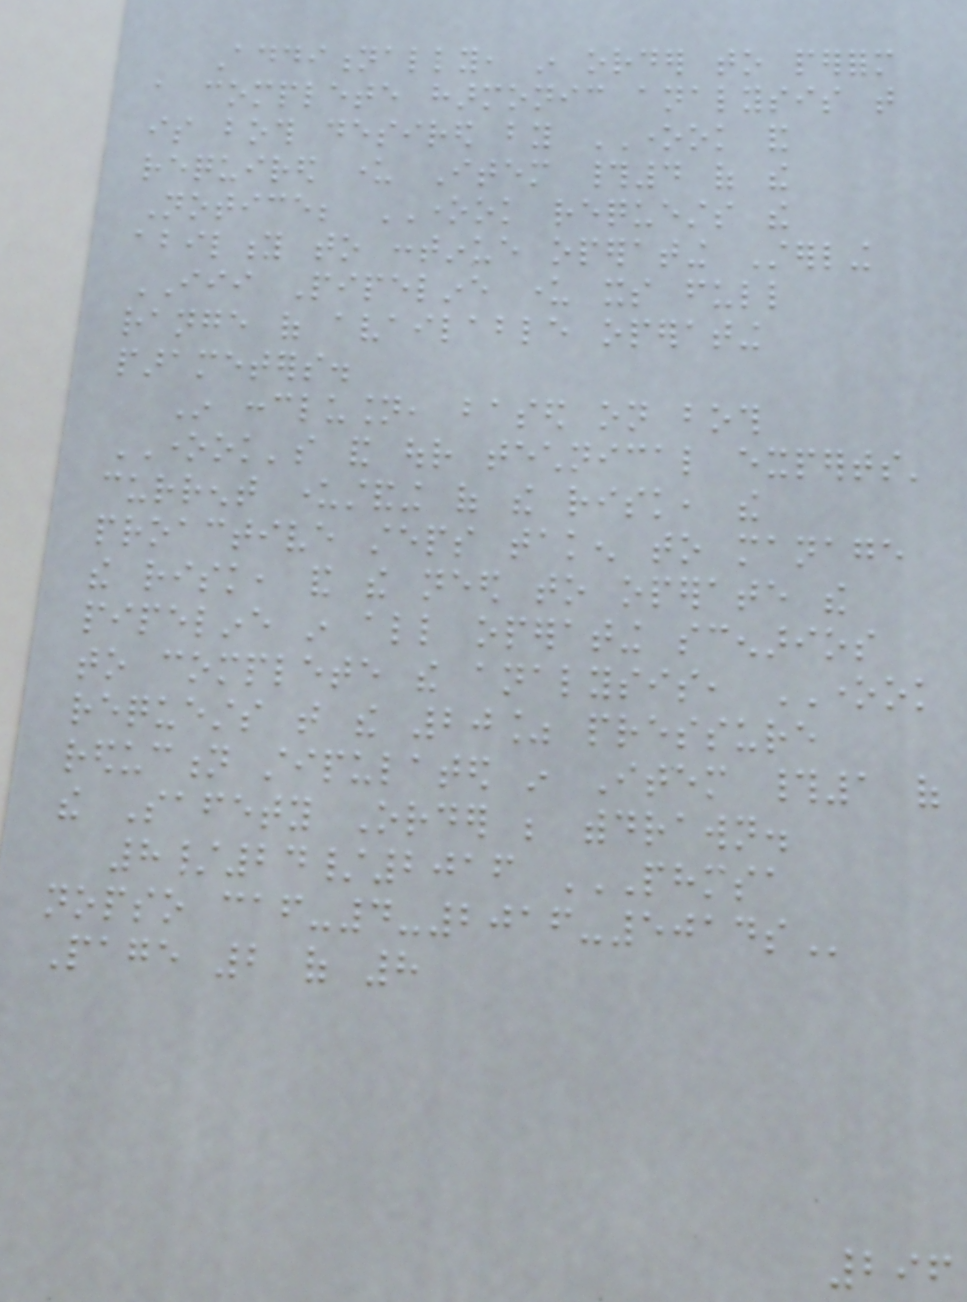Additionally, in order to perform
a complete harmonic analysis that
is both desired by ONEOK and
required under Item #4 of the
Notice; ONEOK requests the
ability to continue operating Sterling
III Pipeline under its full
range of available operating
parameters.
In conclusion, based on both
ONEOK's and our technical experts'
current understanding of the risk, the
proactive steps taken to manage
the risk, and the need to operate the
pipeline in all operating scenarios
to complete the analysis, ONEOK
requests that the 20% pressure
reduction stipulated in Item #1 of
the Safety Order be withdrawn.
8/24/2016 PHMSA
NOPSO CAF-4-2016-5014S
Page 2 of 8
296
